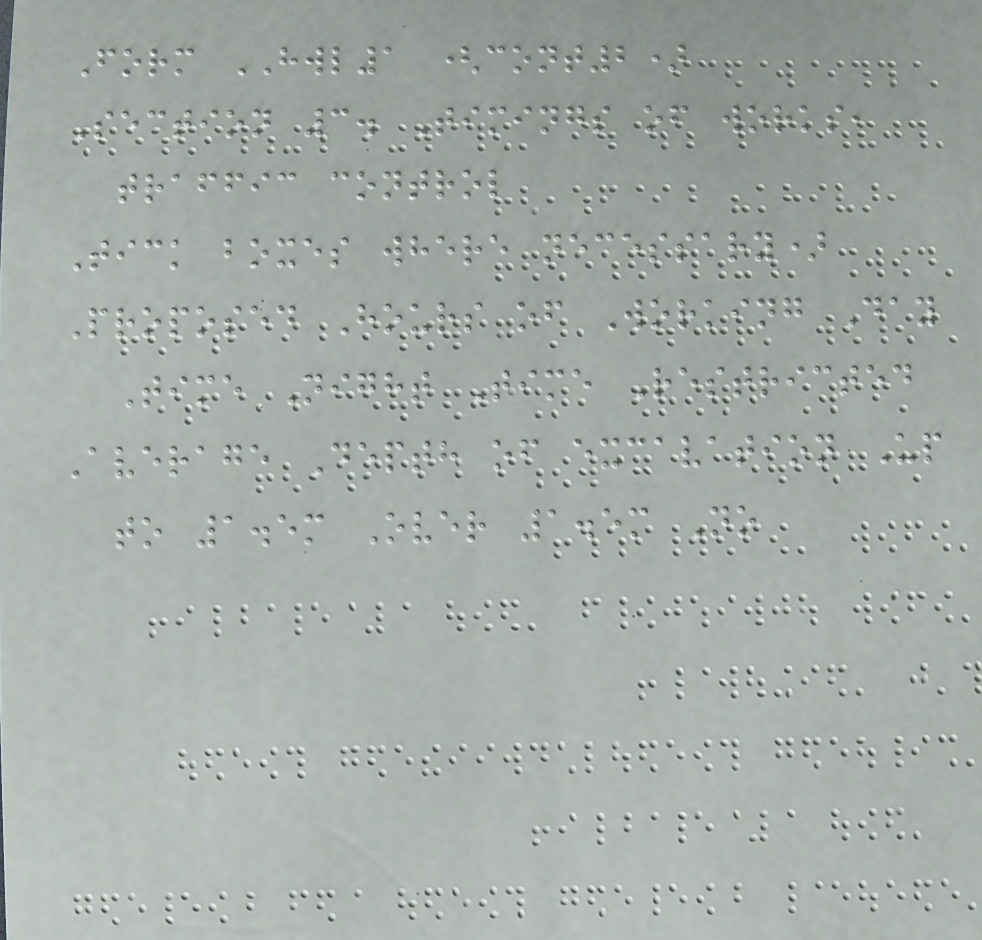Form HWL1 (cont2)
Section 3. Timings of works,
traffic control
Tick boxes where necessary)
Proposed Hours of Working Day
Time Night Time Restricted
Average Depth of excavation Up
to 1.5m Over 1.5m No
